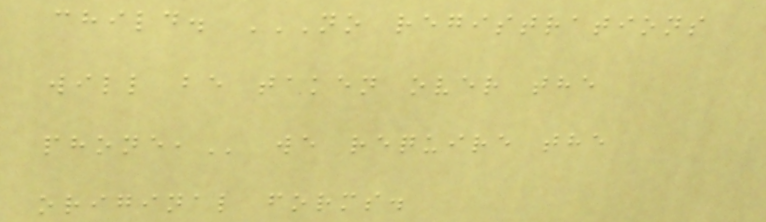child. NO REGISTRATIONS
WILL BE TAKEN OVER THE
PHONE, we require the
original forms.
